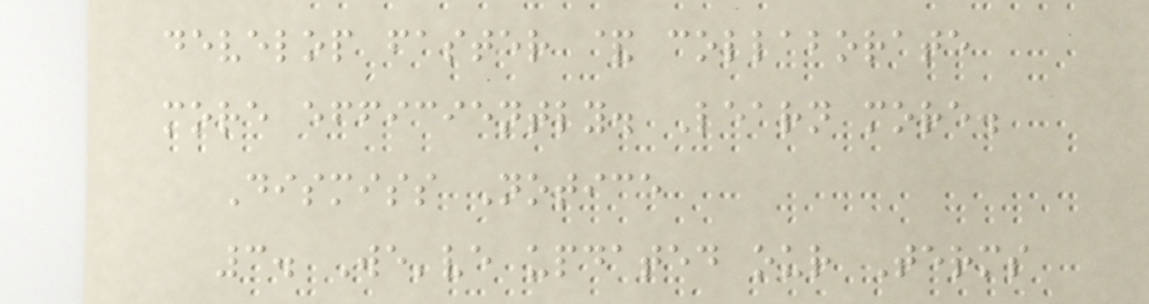develop faster & collaborate
more efficiently. Learn more.
Dismiss Notice
3. We've updated our Terms
